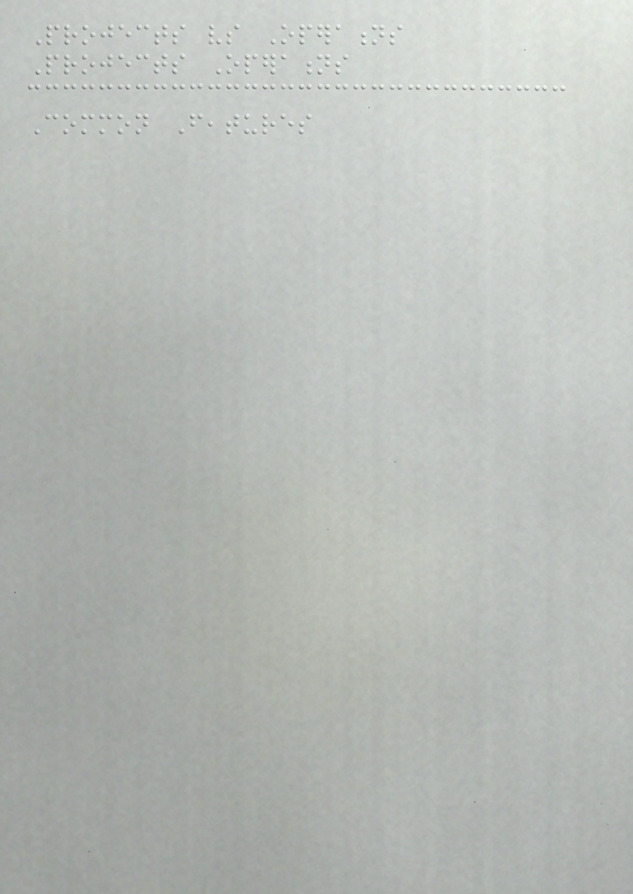Projects vs Operations
Projects Operations
Common Features
